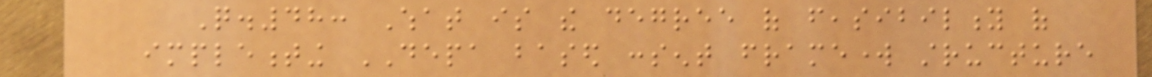Q.48: What is the degree of feasibility of
implementing DEPA based consent framework structure
